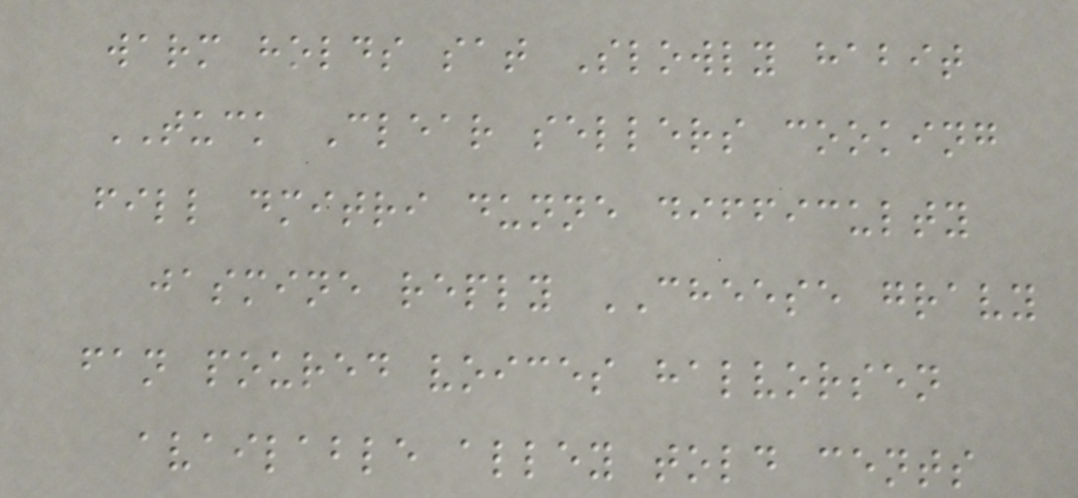warm holds sat Slowly habit
TUCK Clear sellers cooking
fill dmitri dunne difficulty
jasmine reply CHEESE gravy
fan poured voices halvorsen
available alley told cents
